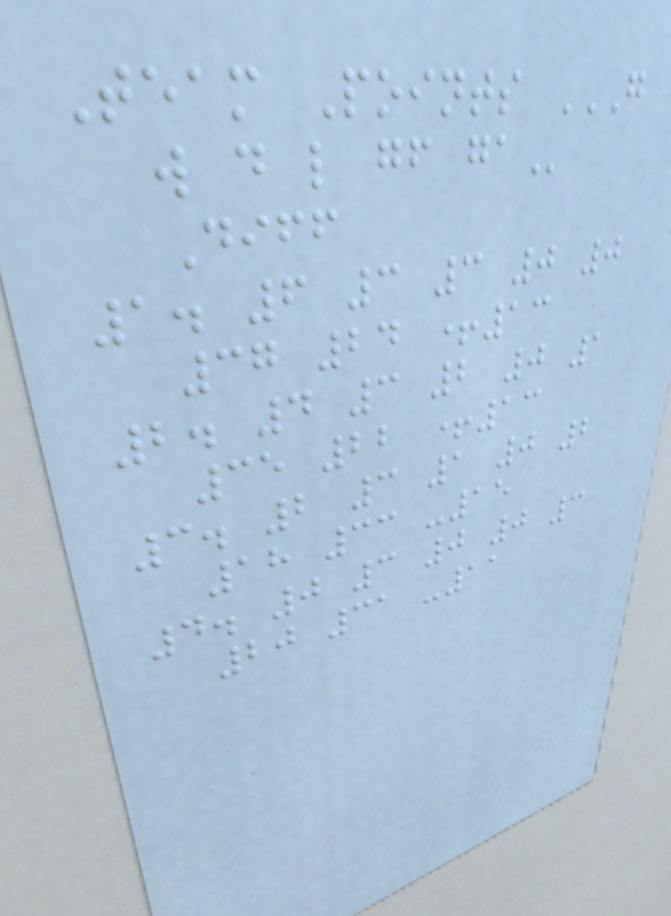Team Points G
W D L GF GA
Diff
1. 6 3 3 0 0
37 24 +13
2. 4 3 2 0 1
35 22 +13
3. 2 3 1 0 2
18 33 -15
4. 0 3 0 0 3
20 31 -11
